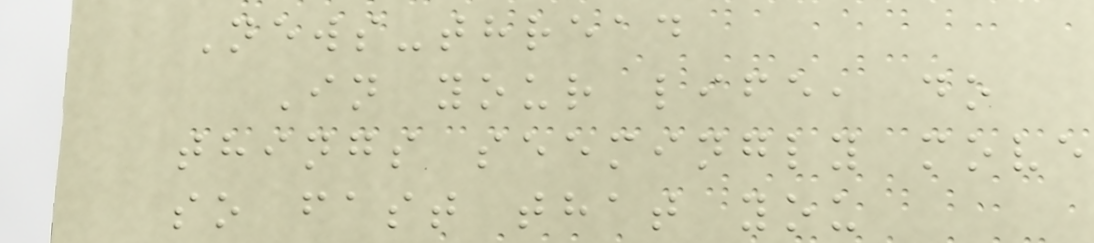News-thread
In your life, do
things seemingly move
so fast that you
